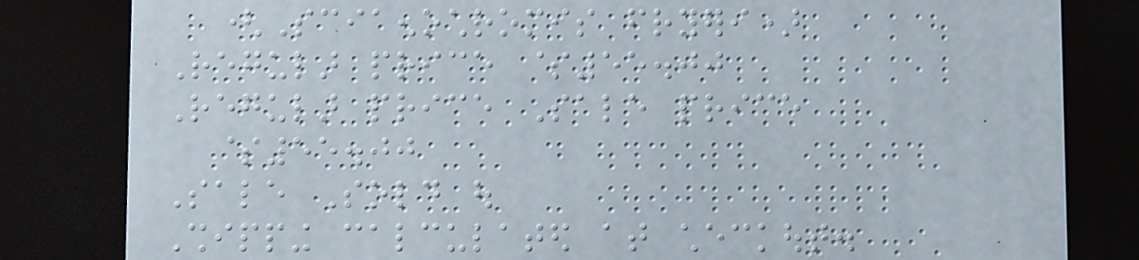(Sciaenochromis fryeri)
Regular price $55.00
Regular price Sale price
$55.00
Sale Sold out
Shipping calculated at checkout.
